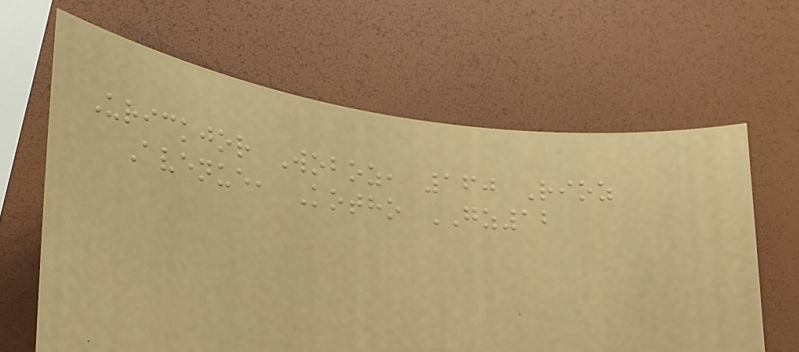Urickjor Woboz, 160 Rioz
Avenue, Kotho GZ12
